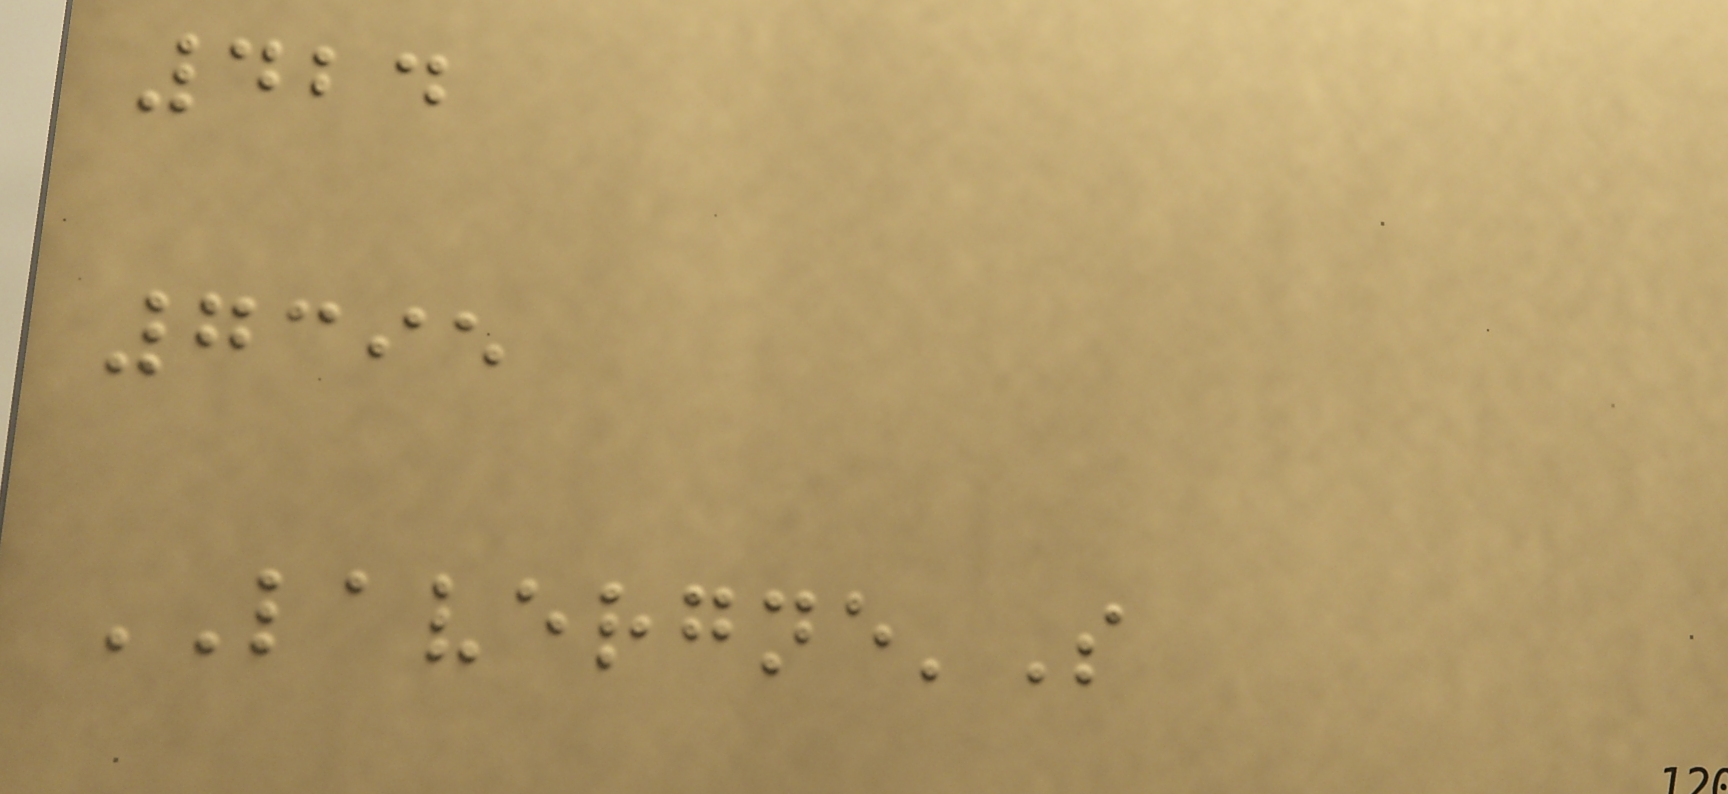424
7395
LAVERGNE'S
